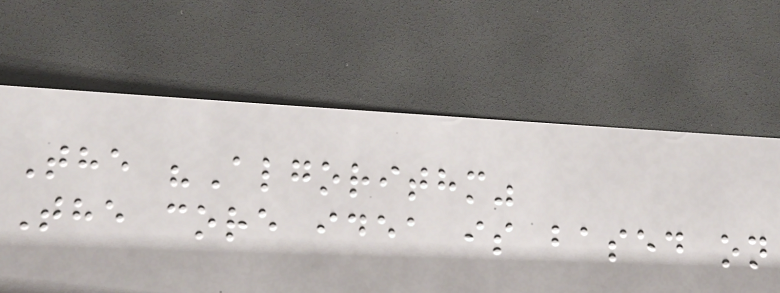The "Algorithm"
The core idea is based on
